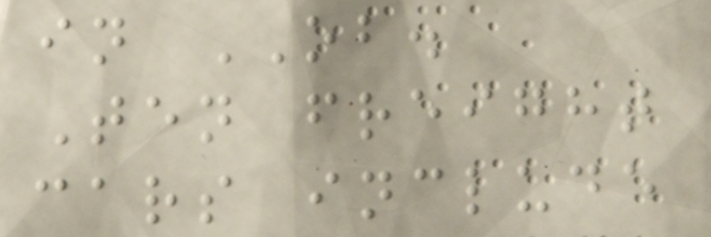in OB.
Ten freight
cars include
